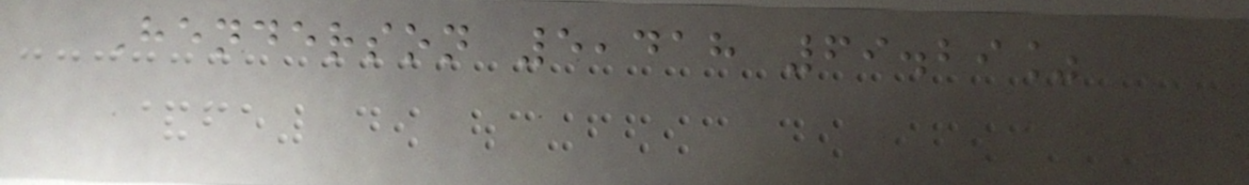Henderson 5,418 69.29%
